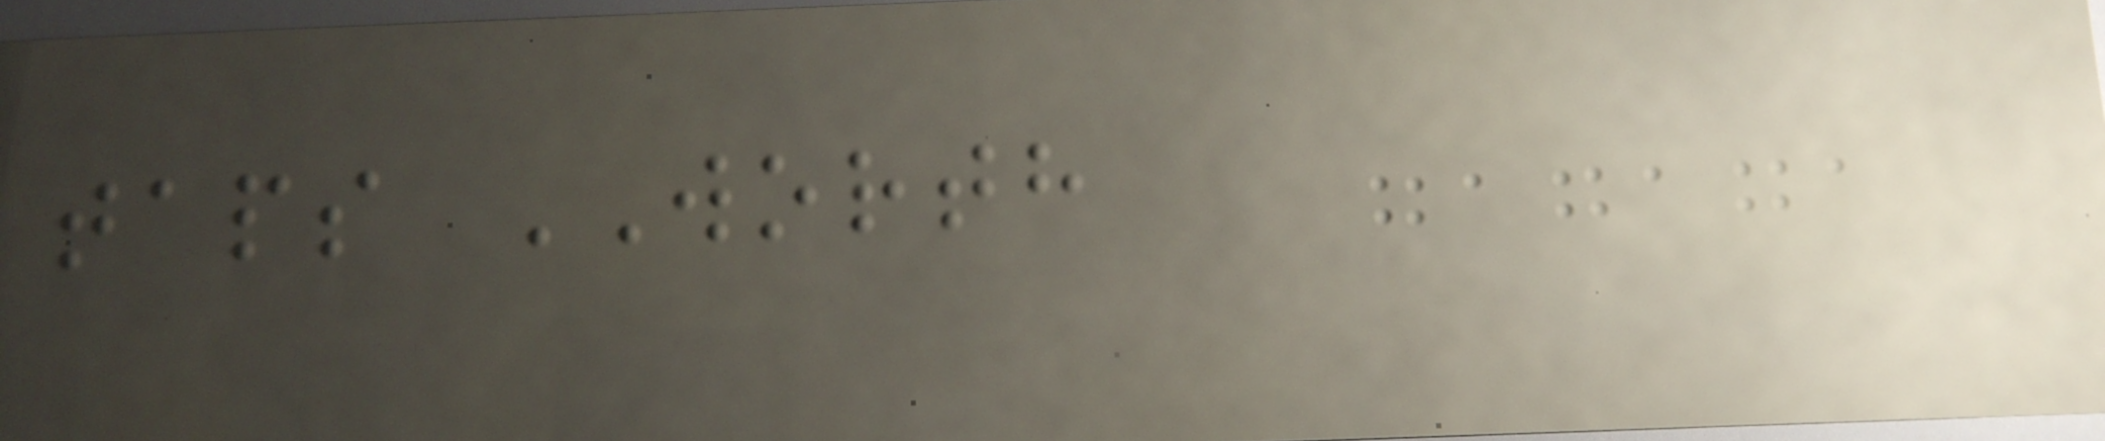taps WORTH
